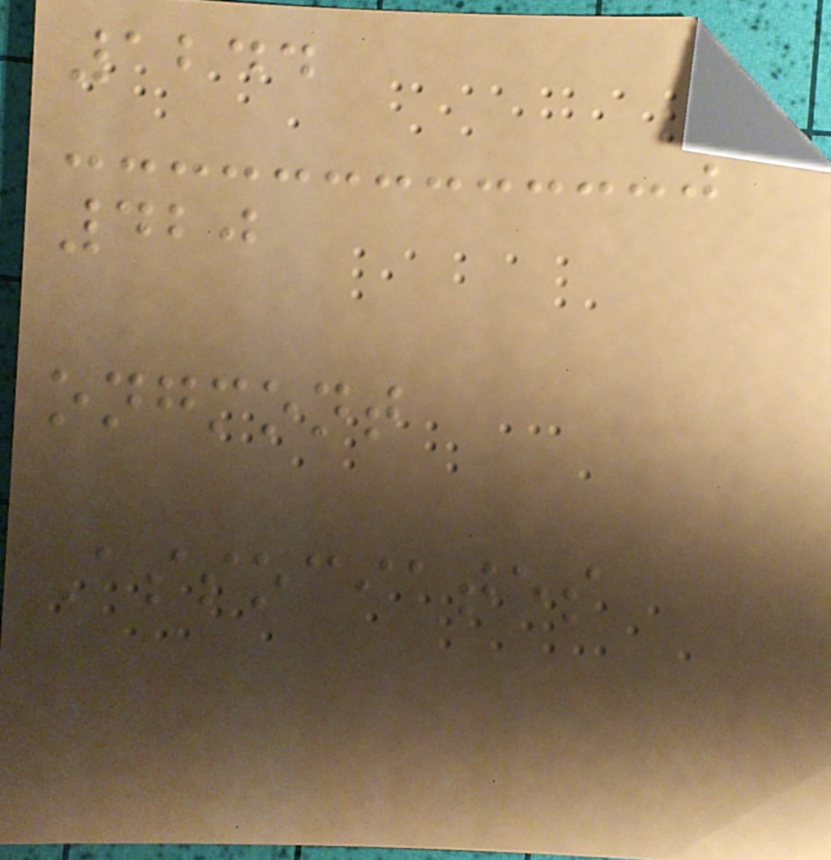1244
420
ongmont
Associates
